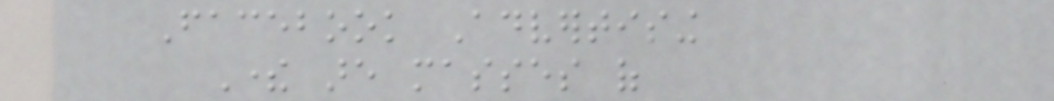Facebook Advertising
There are masses of
